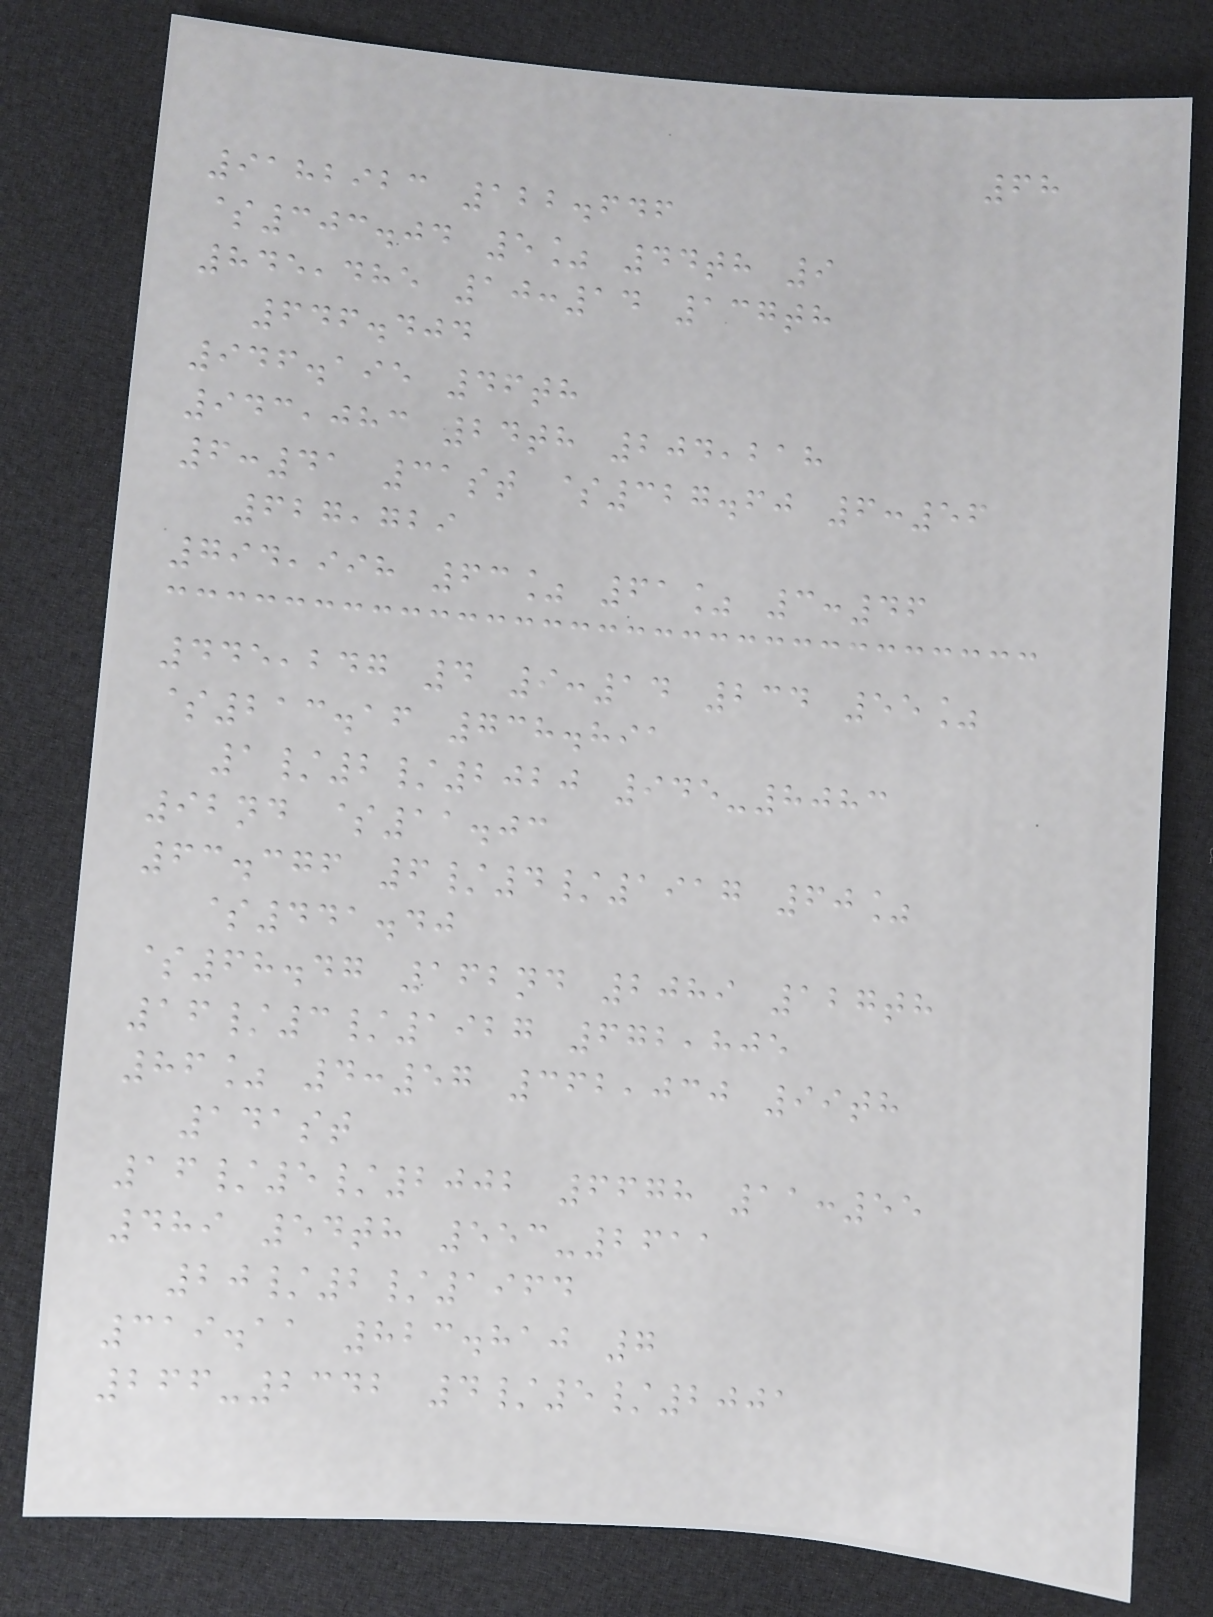68
9182923 122.646
$303.04 5% 44th 9
845,485 10:14 137th
646.404
946.195 46th
943,083 24th 204,218
6:41 31st $327.60 6:56
627,729
794,998 63% 61% 3:46
445,247 4 9:14 234 55%
$213.16 738.891
1/2/2020 945-8083
92nd $11.03
63.376 6/4/1917 60%
$441.40
$68.47 162nd 2089 127th
16/3/1927 672,805
86% 4:57 362,030 99th
141st
16/5/2002 6678 11:55
489 54th 553-2611
20/2/1964
319.11 823.810 7
266-2342 4/5/2001
